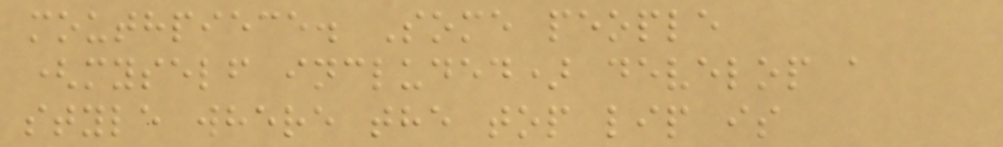mouthpiece. Some people
(myself included) develop a
style where the top lip is
